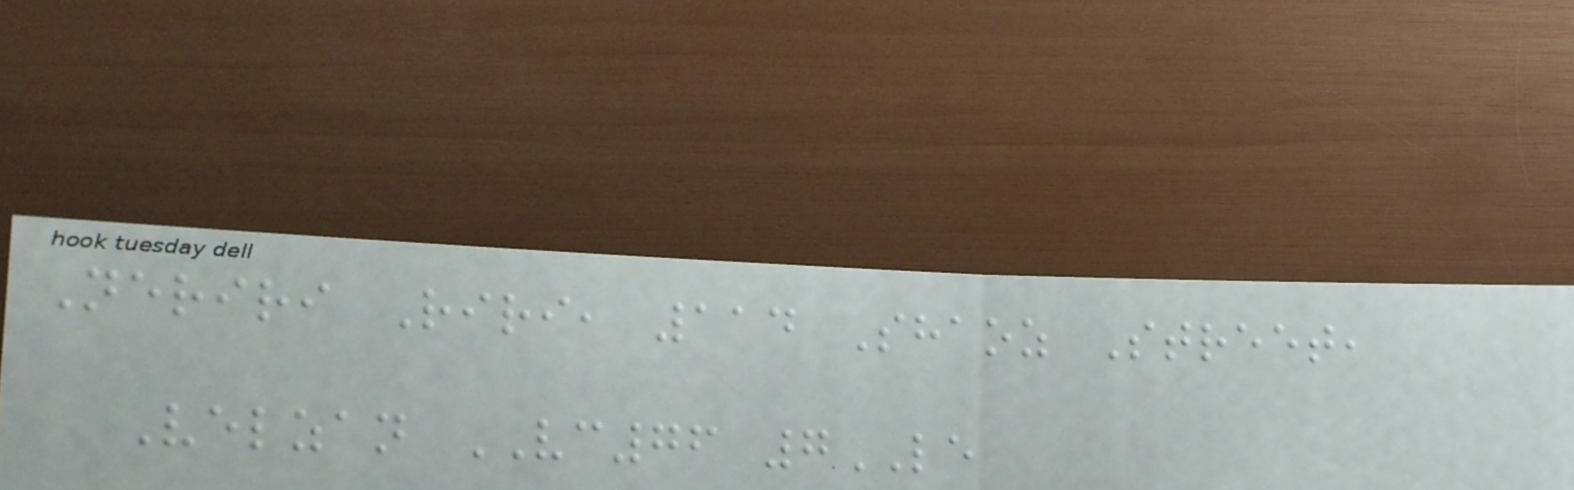Neriri Riri, 114 Shaoz Street,
Velzan VC76 7LE
